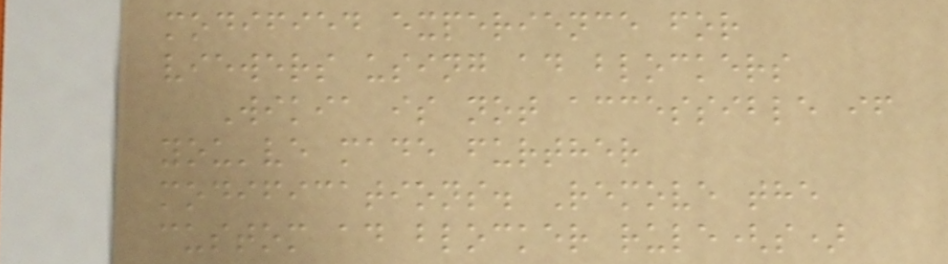modified experience for
viewers using ad blockers
Wikia is not accessible if
you've made further
modifications. Remove the
custom ad blocker rule(s)
